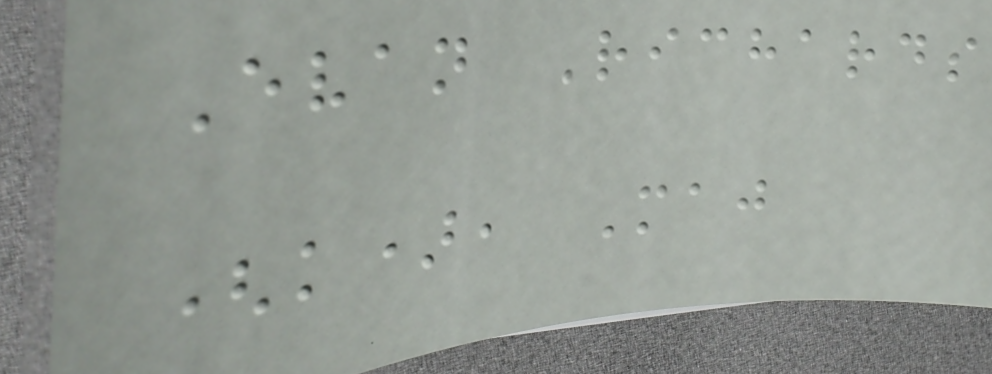Evan Richards
(k), Maj
